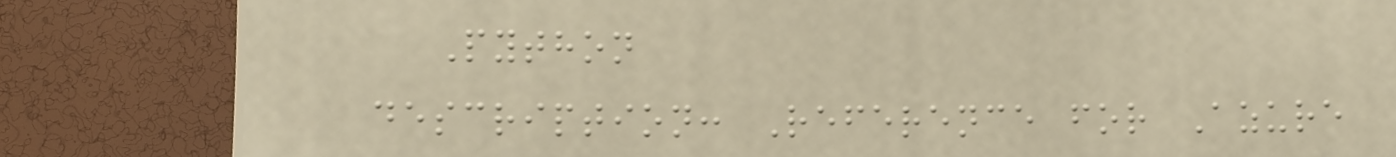Python
description: Reference for Azure
